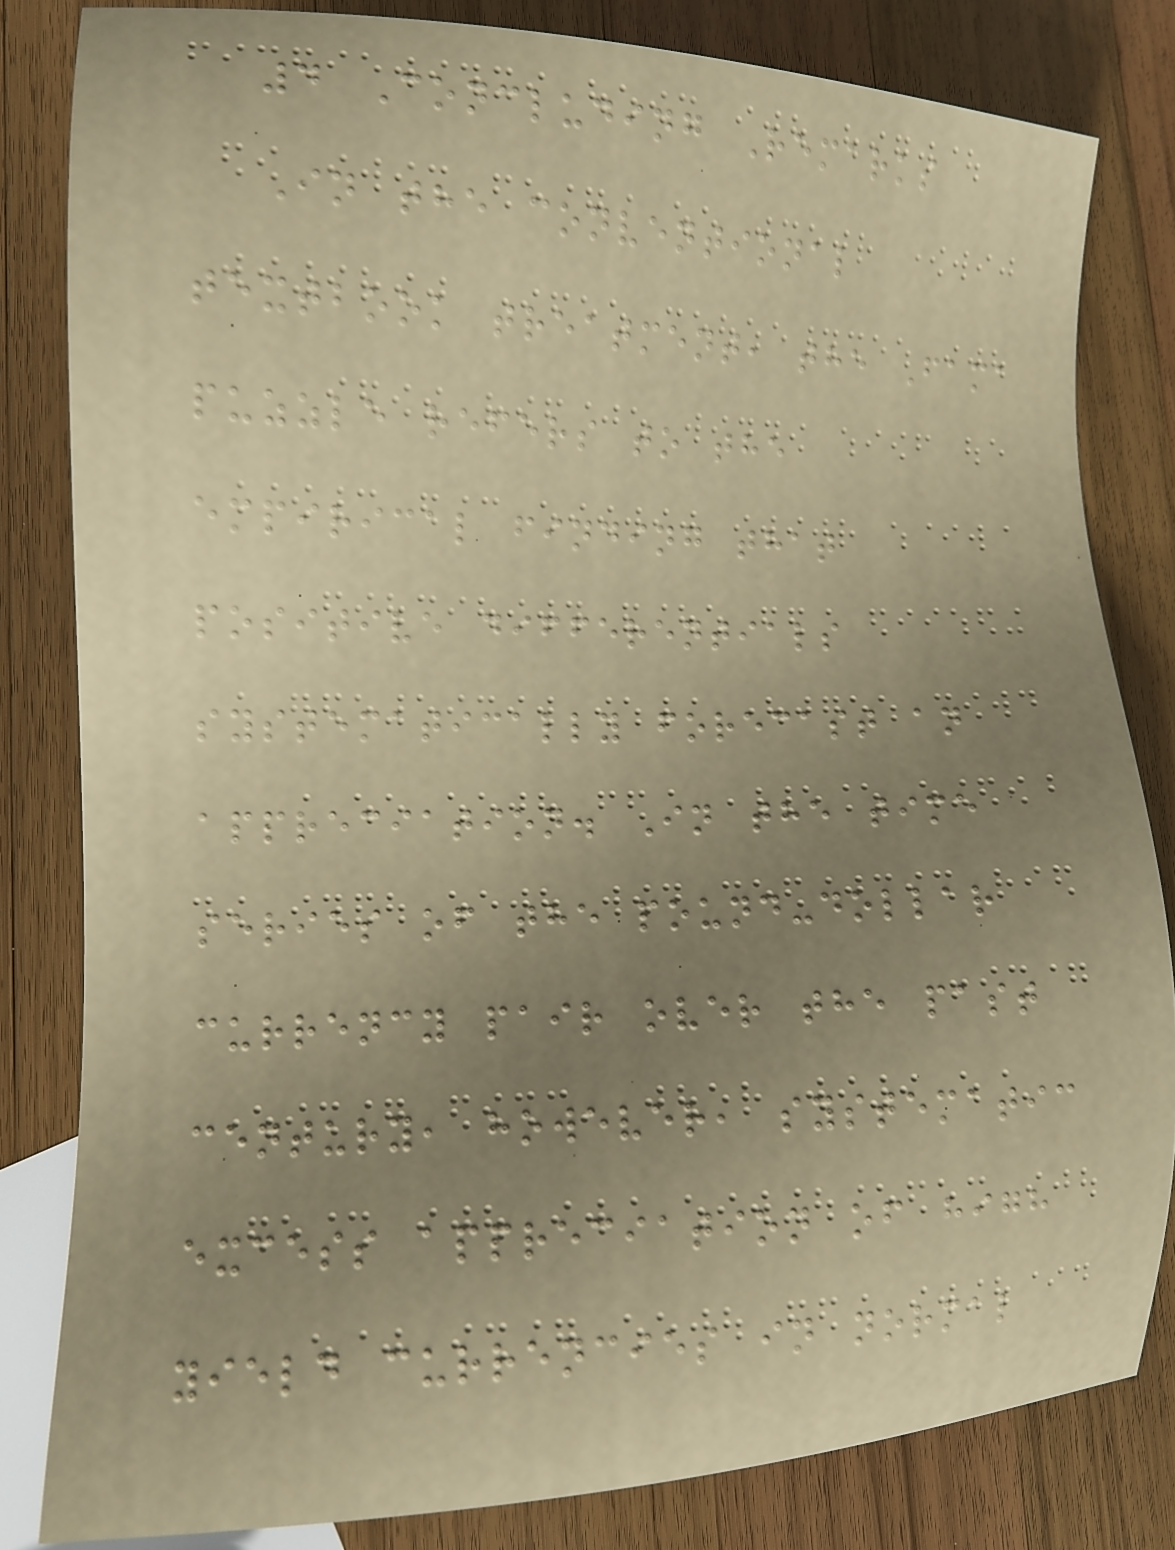4 Concluding Remarks
In the conventional
textbook treatment, the Fama
puzzle refers to the
empirical finding that
positive differentials
systematically forecast an
appreciation. In the time
series of the pound-dollar
currency pair over the past
century, however, systematic
excess appreciation of high
yield currencies in normal
